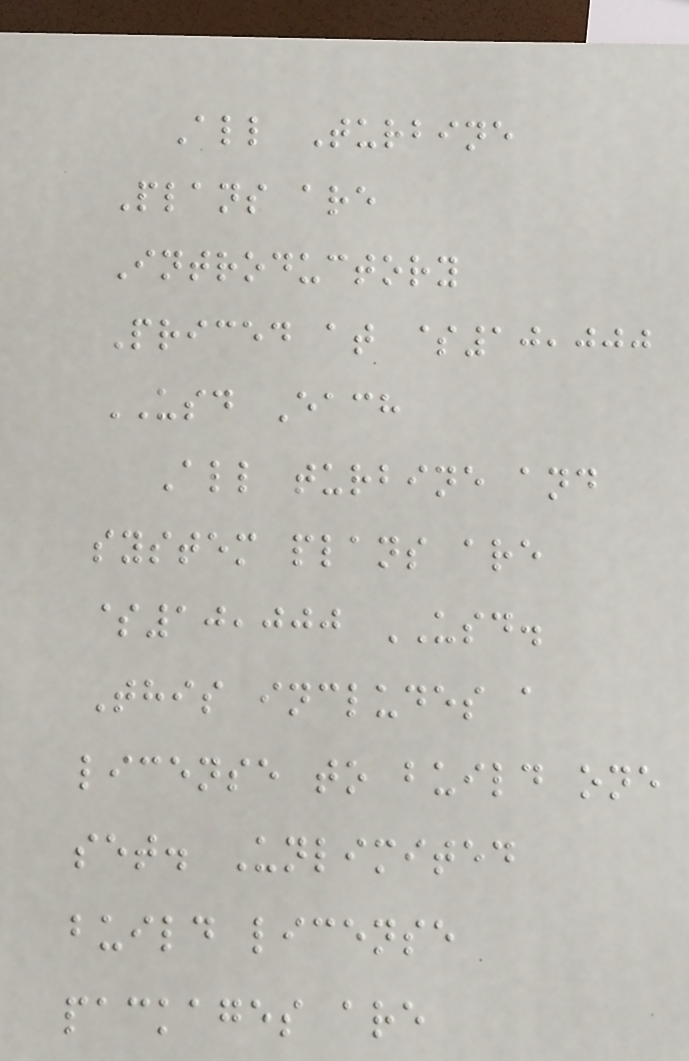All Turbine
Plans are
Introductory
Priced at $10,000
USD Each
All turbine and
system plans are
$10,000 USD.
This includes a
license to build one
set. Unlimited
build license
packages are
